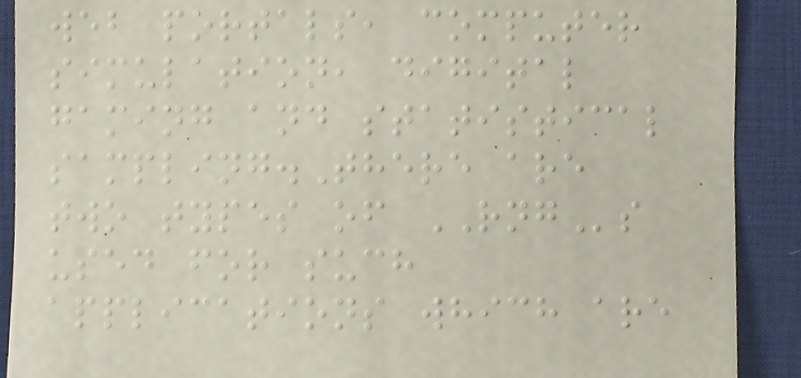web portals, computer
simulation, digital
gaming and statistical
sampling.There are
two types of RNGs
used for such
applications which are
